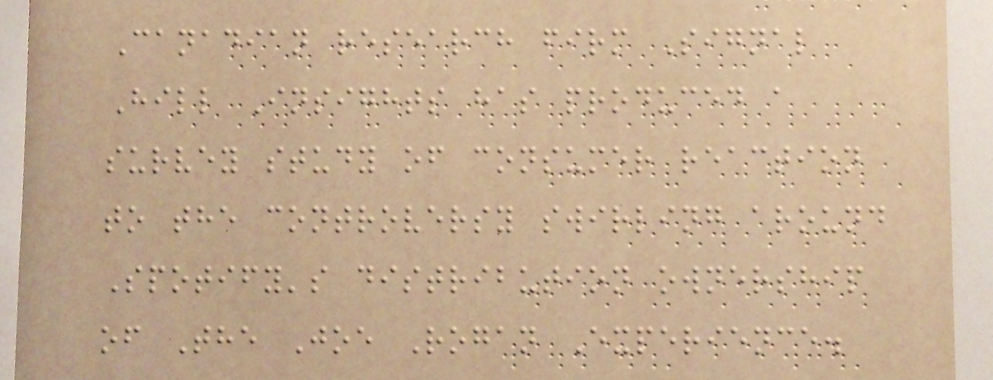Canadian research firm Signal
Hill Insights has produced a
survey study of consumer reaction
to the controversy swirling around
Spotify's distribution ownership
of The Joe Rogan Experience.
